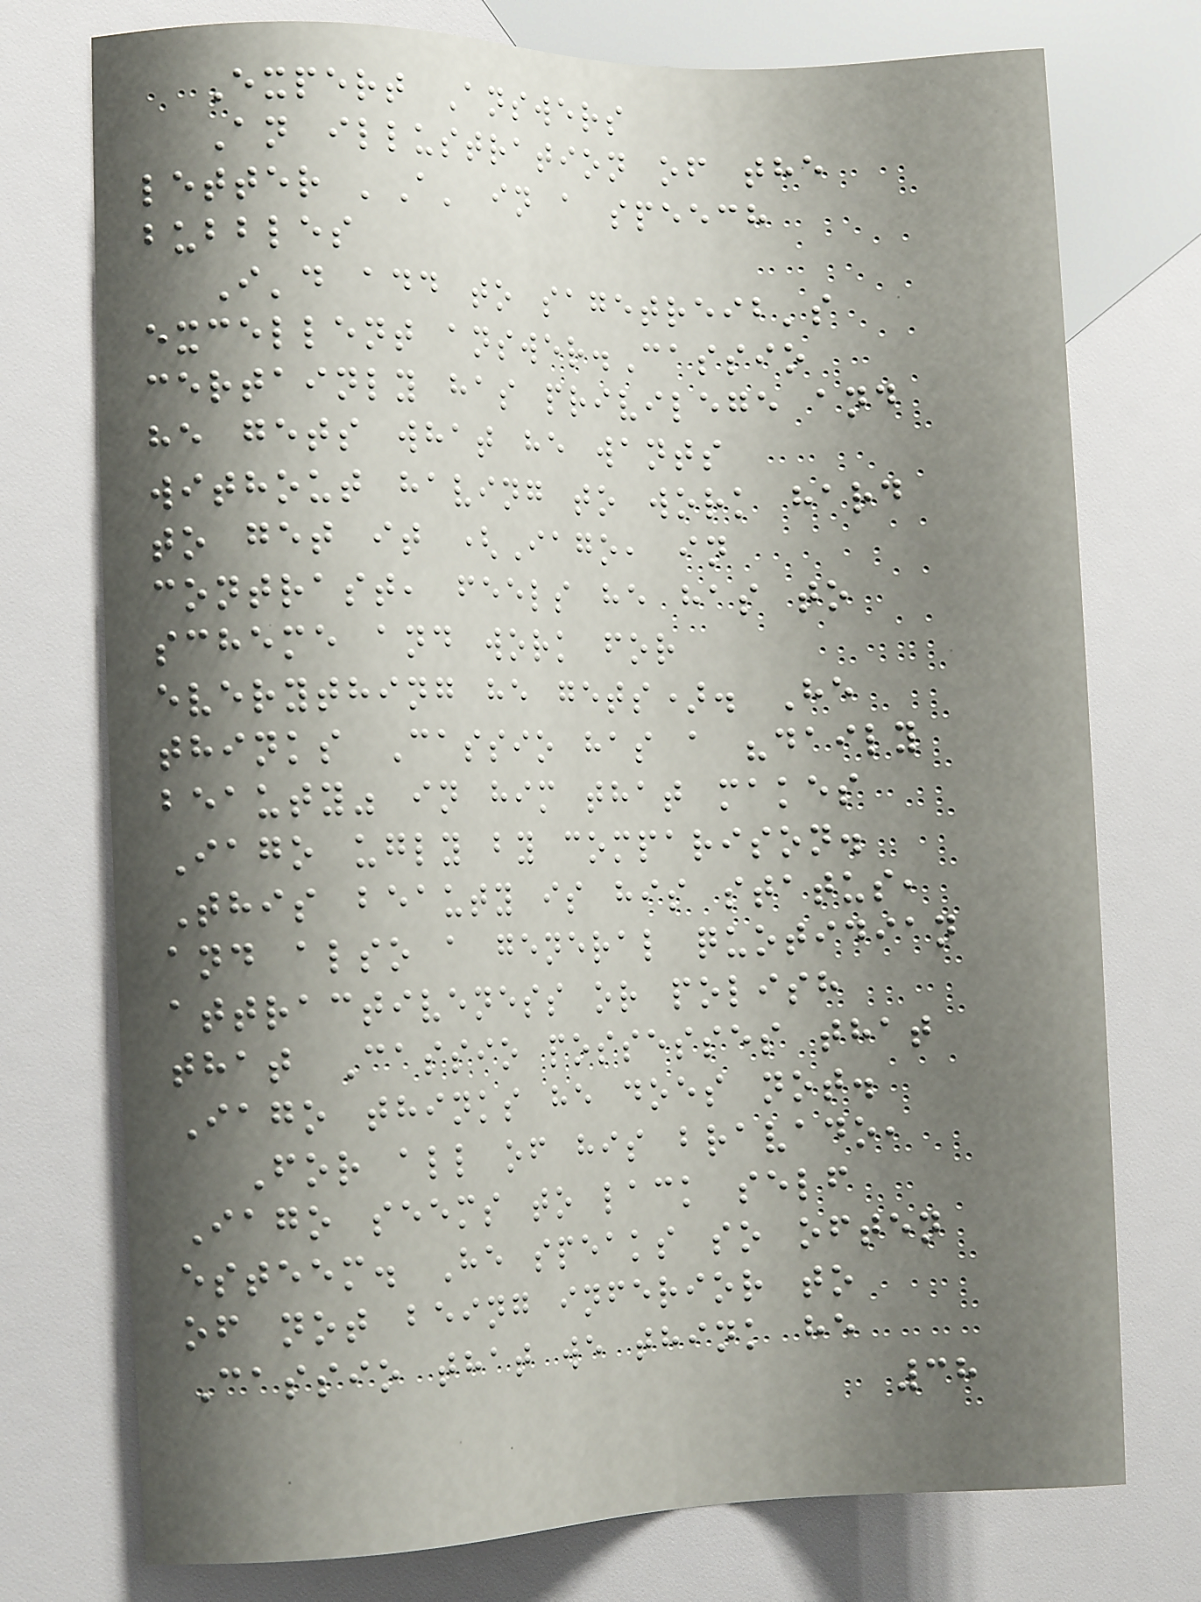Expert Answers
An illustration of the
letter 'A' in a speech
bubbles
I'd add to sagetreib's
excellent answer.Cassio
certainly has privilege and
he gets what he wants
without having to work hard
to get it (Iago, in
contrast, feels he has to
scheme and work for
everything he gets). He
thinks Cassio has a "daily
beauty" in him that makes
Iago ugly by comparison.
This beauty is his status,
and also a general quotidian
attractiveness or polish
that Cassio possesses that
Iago thinks he does not.
For all of his bravado,
Iago seems to lack self
esteem. He speaks so often
of not being inferior to
Cassio that we think he
38
